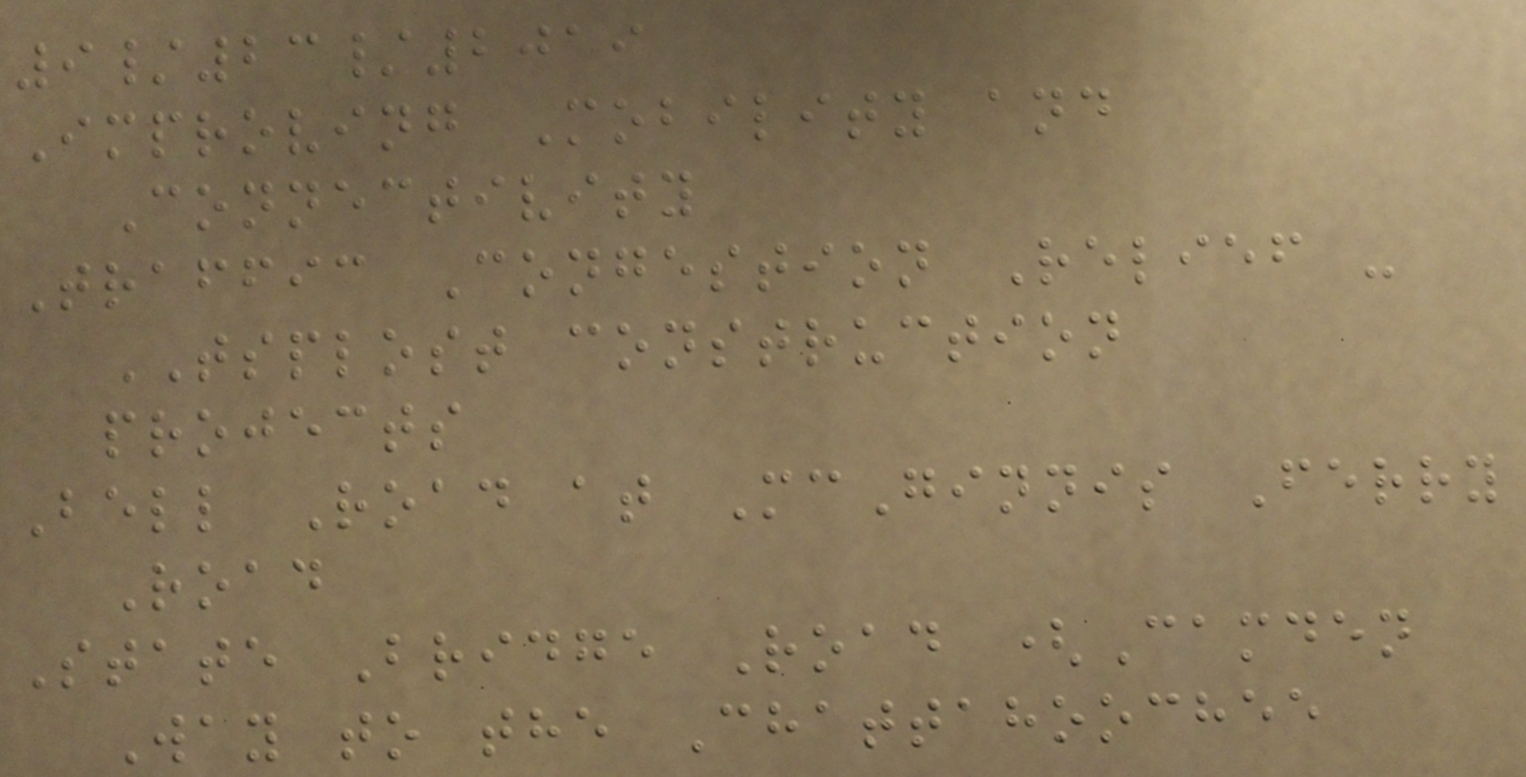9/23/2019
Improving Mobility and
Connectivity
Traffic Congestion Relief -
TSPLOST construction
projects
Bell Road at McGinnis Ferry
Road
State Bridge Road (Camden
Way to the Chattahoochee
